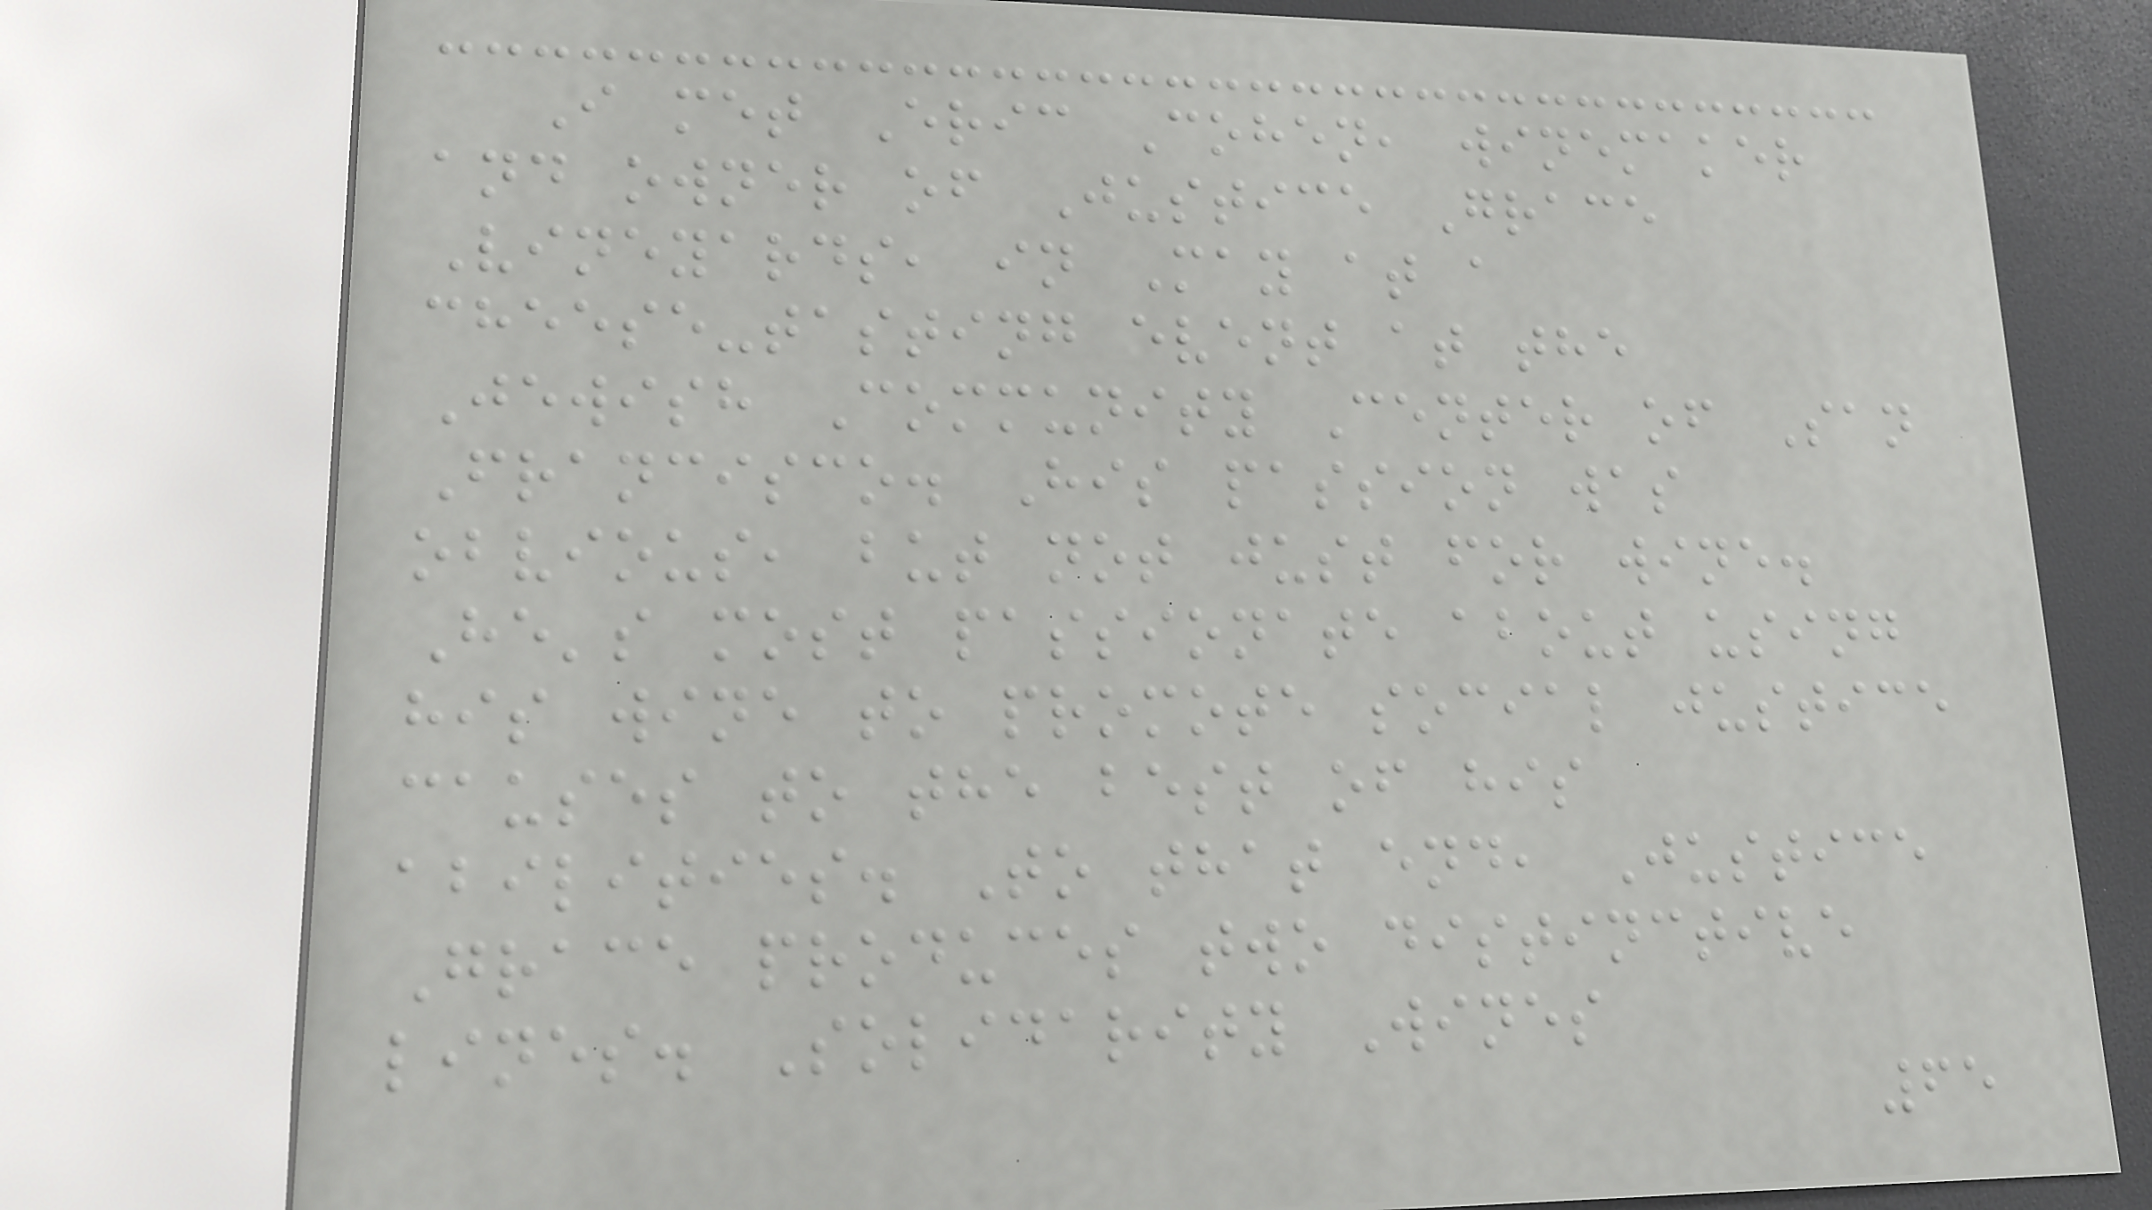I met Eric Cohen, winemaker
and owner of Justice Grace
Vineyards, in May at a
cheese-tasting event at the
Jewish Community Center of San
Francisco. His passion was
obvious, but not just for wine.
He's most passionate about using
his wine to promote social justice
causes to the best of his
abilities. To that end, Justice
Grace produces two distinctive
lines. Solidarity Wines
65
